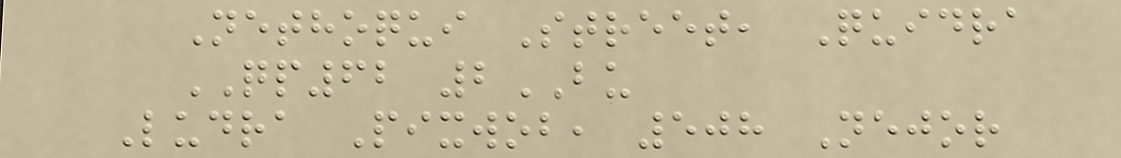Nethoqui Street, Quidra
QP62 2BU
Ludra Pixwob, 508 Nejor
